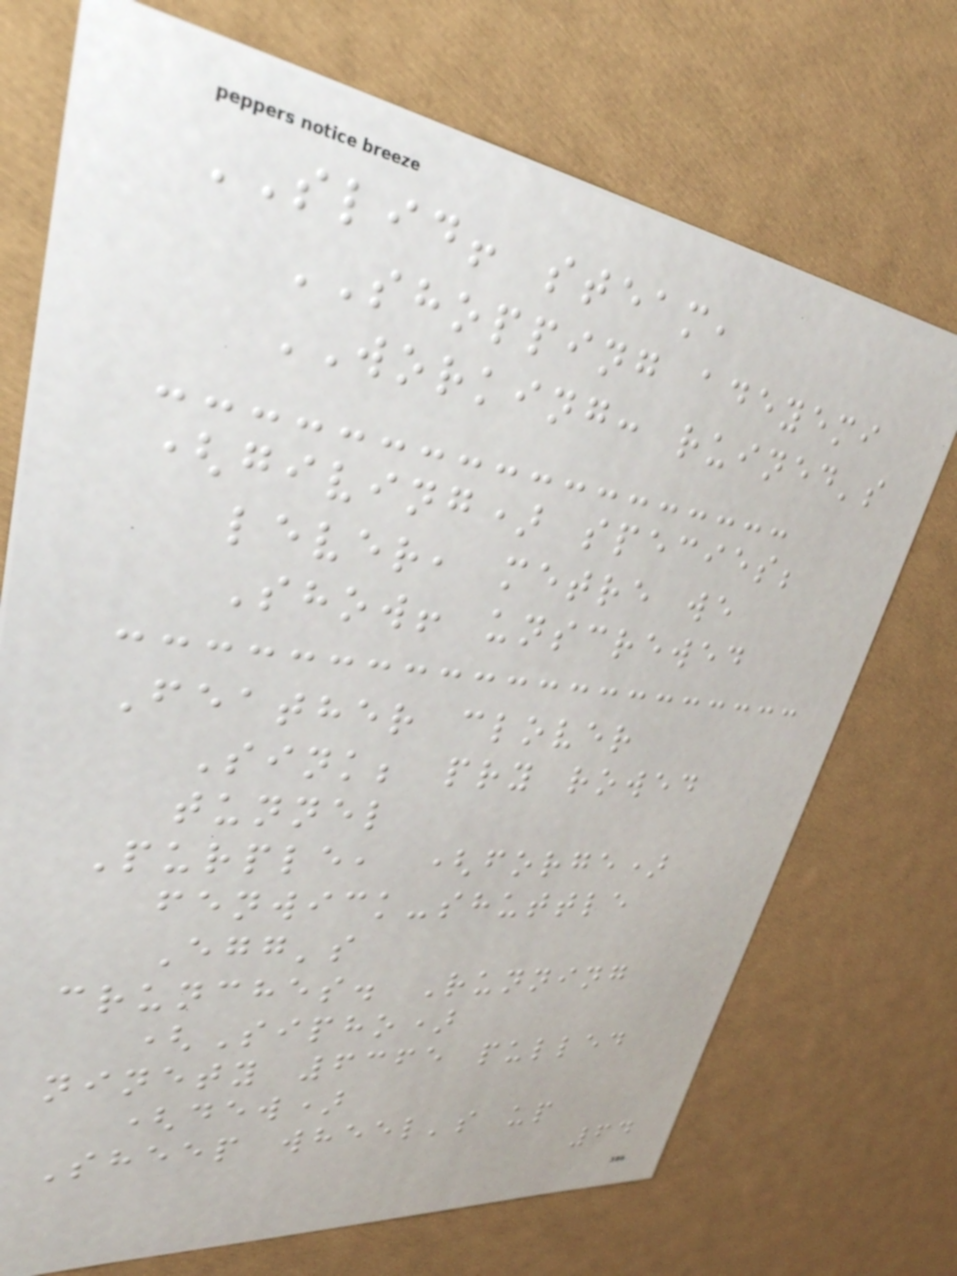SLID! steam,
SHOPPING adeyemi
WORKING: ruined's
(giving) species;
lever, metre we
Show! unscrewed
Feather clover
Sink; pry rowed
tunnel
Purple, (forge)
fenwick-shuttle
Egg's
crunches. Running
(Sipho)
ninety 6365 pulled
(dew)
Sheep wheel's up
64
